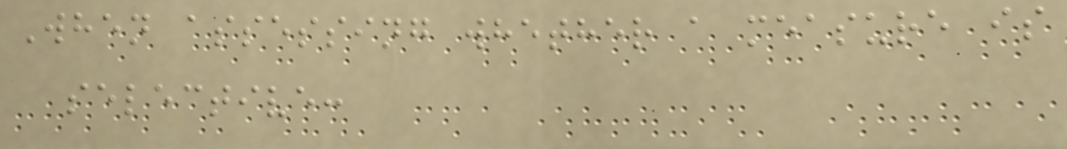When assessing whether a measure is
selective:
